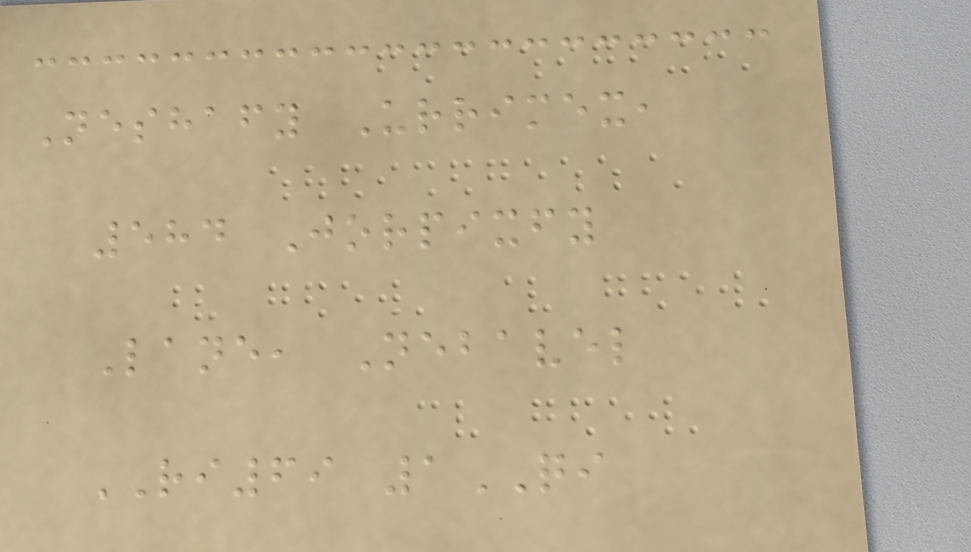Neshafy Urrimex,
584 Jorpixfy
Lane, Nebavel
RI69 1QI
